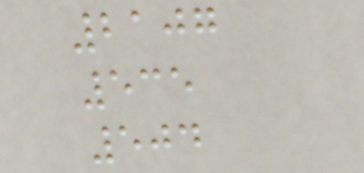2107
535
504
